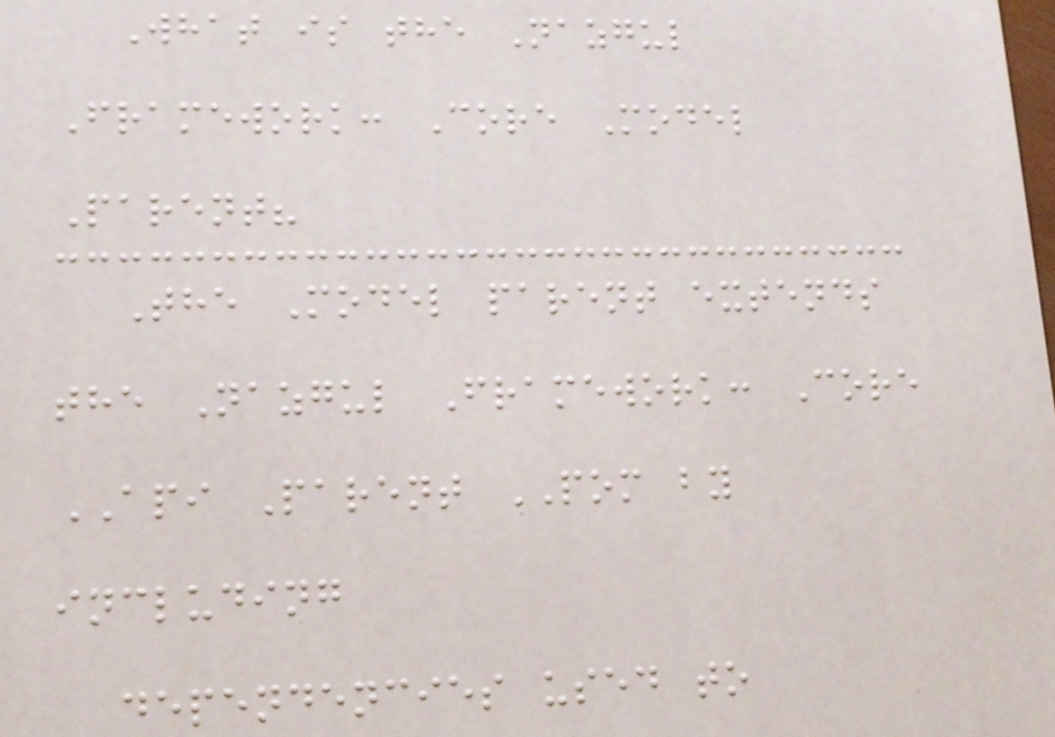What is the Nazgul
Framework: Core Model
Parent?
The Model parent extends
the Nazgul Framework: Core
API Parent POM by
including
dependencies used to
